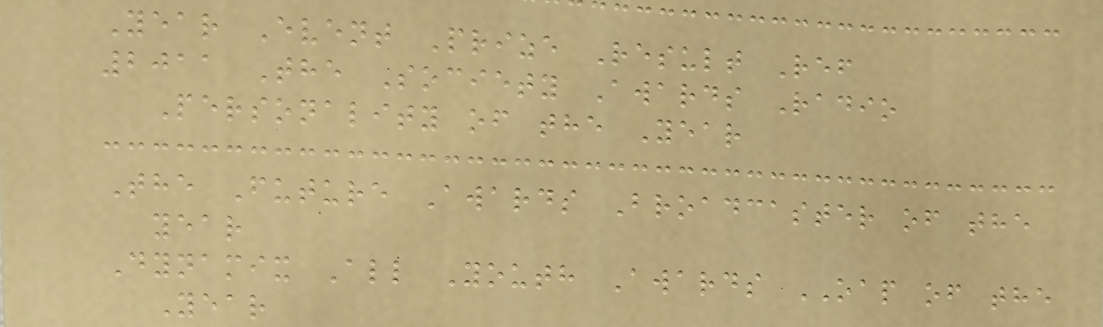Year Event Prize Result Ref
2011 The Society Awards Radio
Personality of the Year
The Future Awards Broadcaster of the
year
Dynamix All Youth Awards OAP of the
Year
